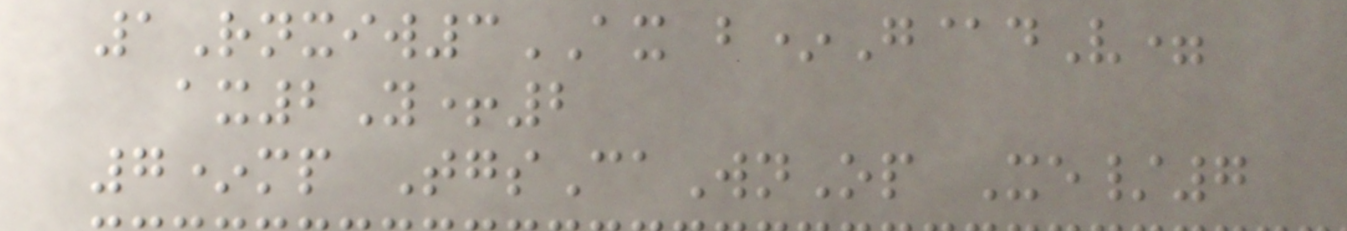1Rnxiw3AX b*G@dV=
ax2Y+2
7*mp TgsCaWnOp Xe/7
